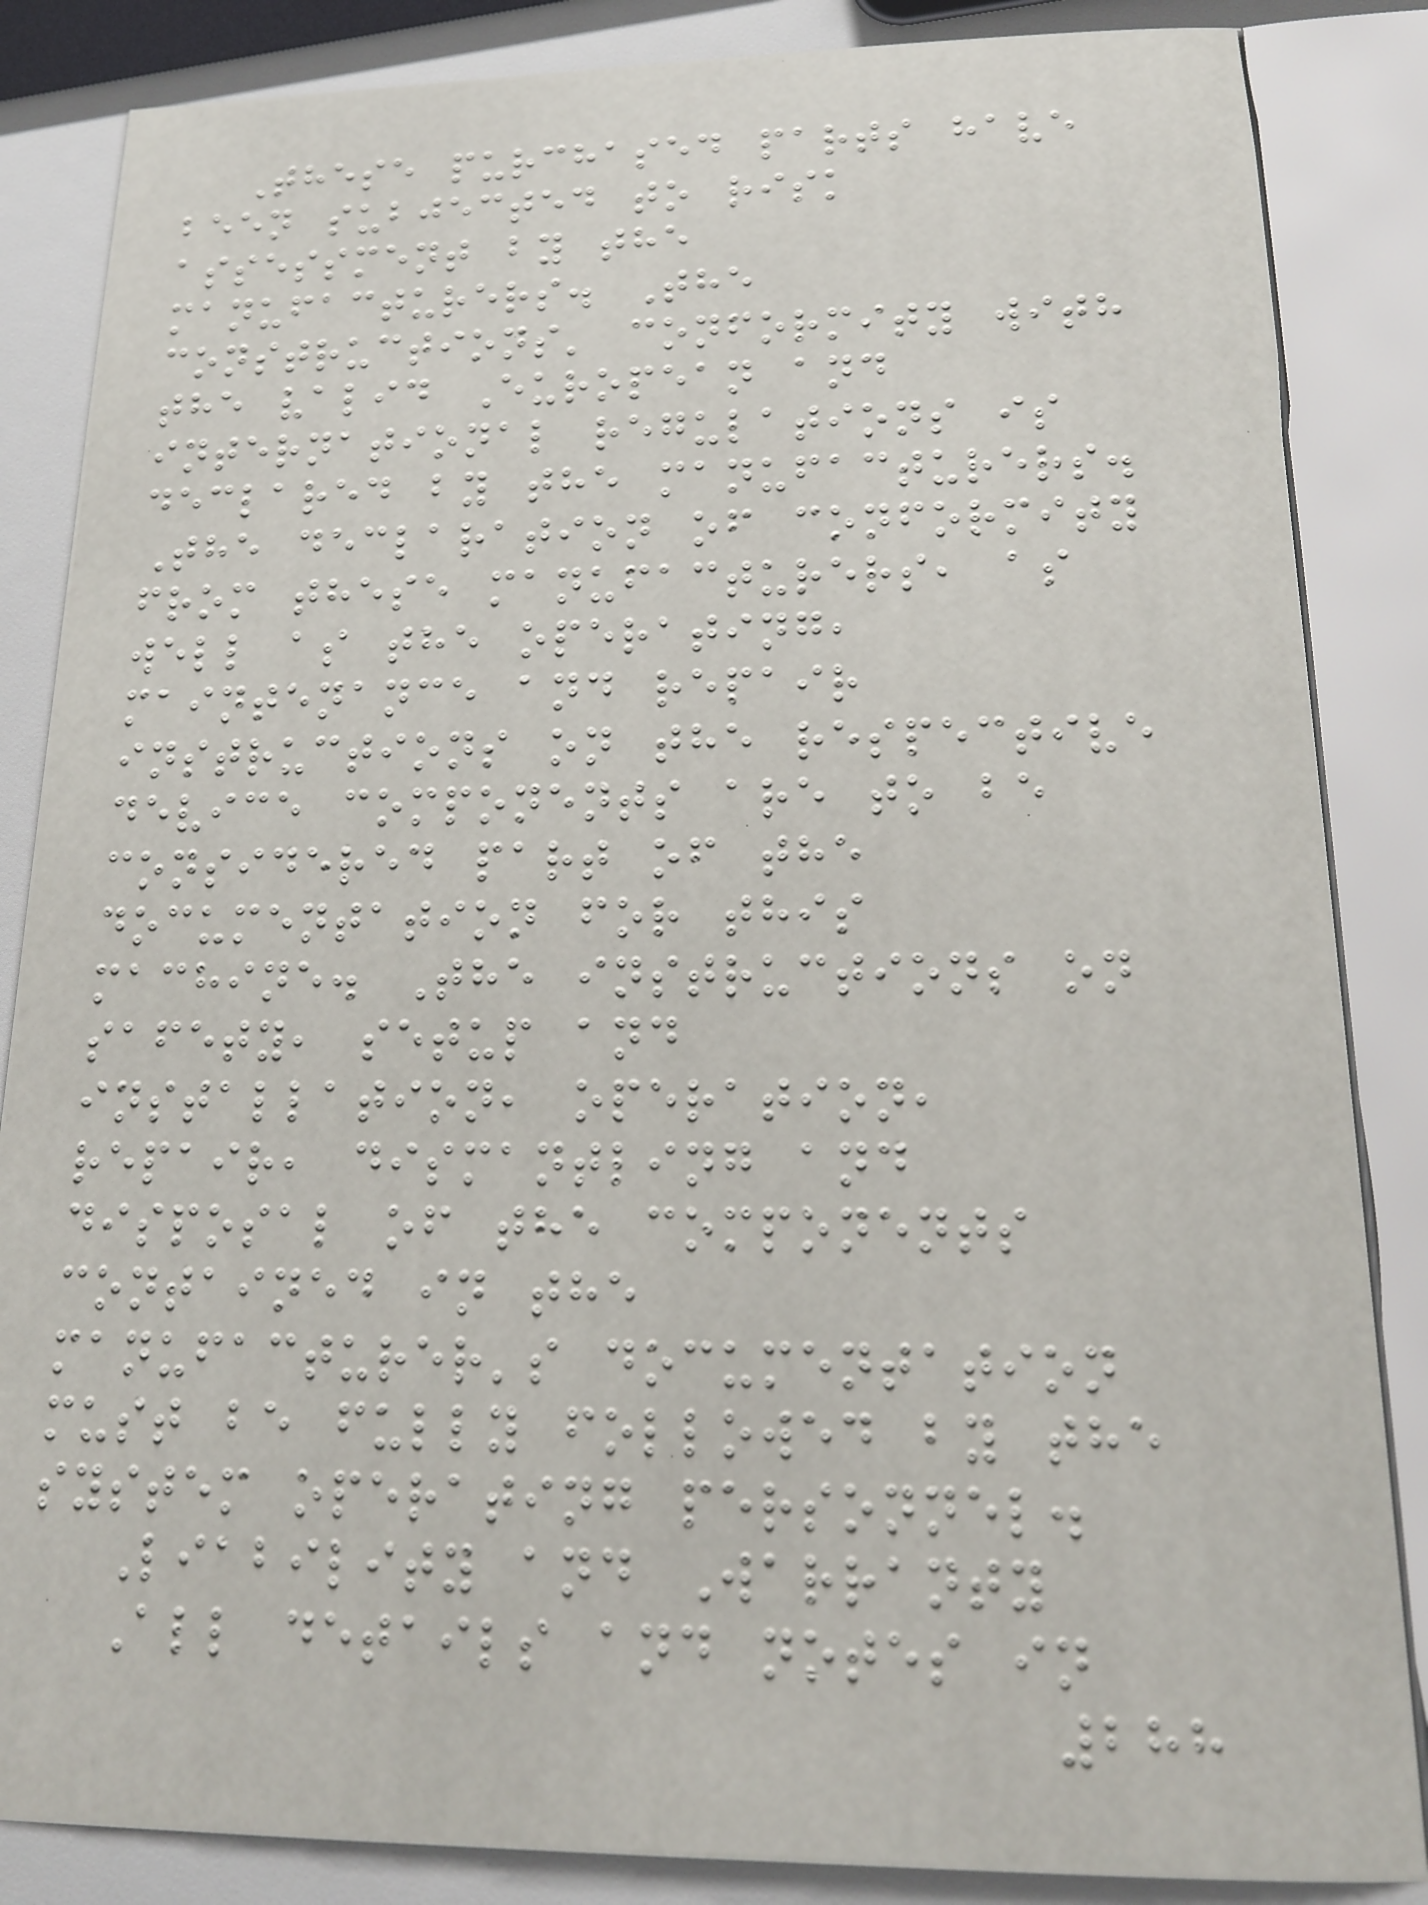These purchased parts have
been subjected to risk
assessment by the
manufacturers. The
constructions' conformity with
the valid European and
international regulations is
declared by the manufacturers.
The declaration of conformity
from these manufacturers, as
well as the operating,
maintenance and repair
instructions on the respective
device components are to be
considered part of the
documentation for this
machine. The instructions on
safety, setup and
installation, operation,
repair, dismantling and
disposal of the components
contained in the
manufacturer's documentation
must be fully followed by the
system operating personnel.
Liability and Warranty
All details and notes in
288
